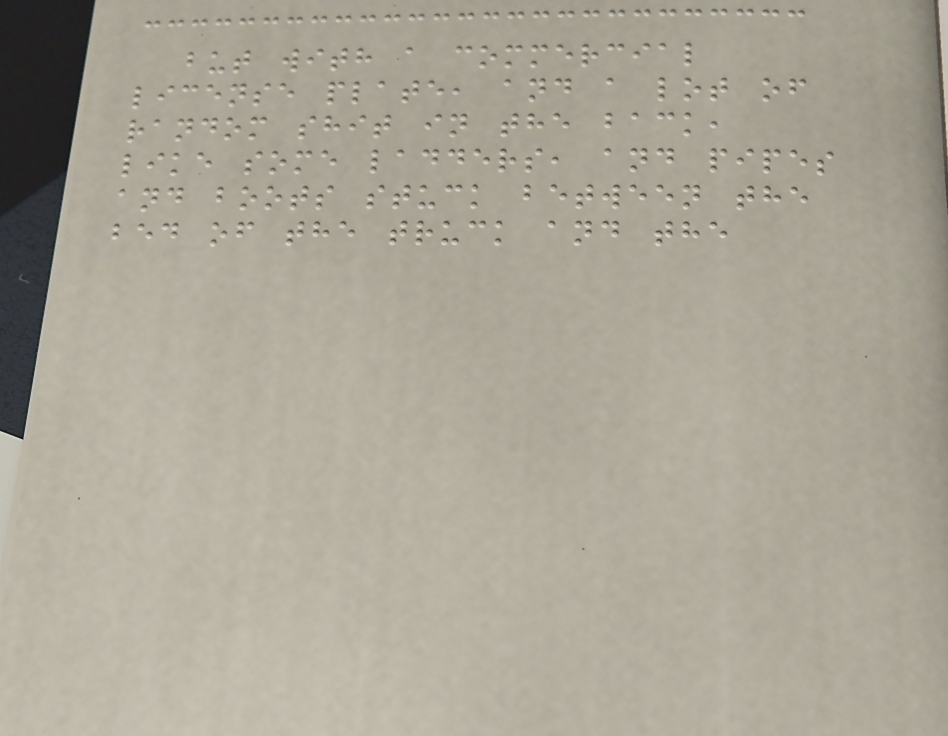but with a commercial
license plate, and a lot of
random shit in the back,
like some ladders, and pipes
and boots stuck between the
bed of the truck and the
